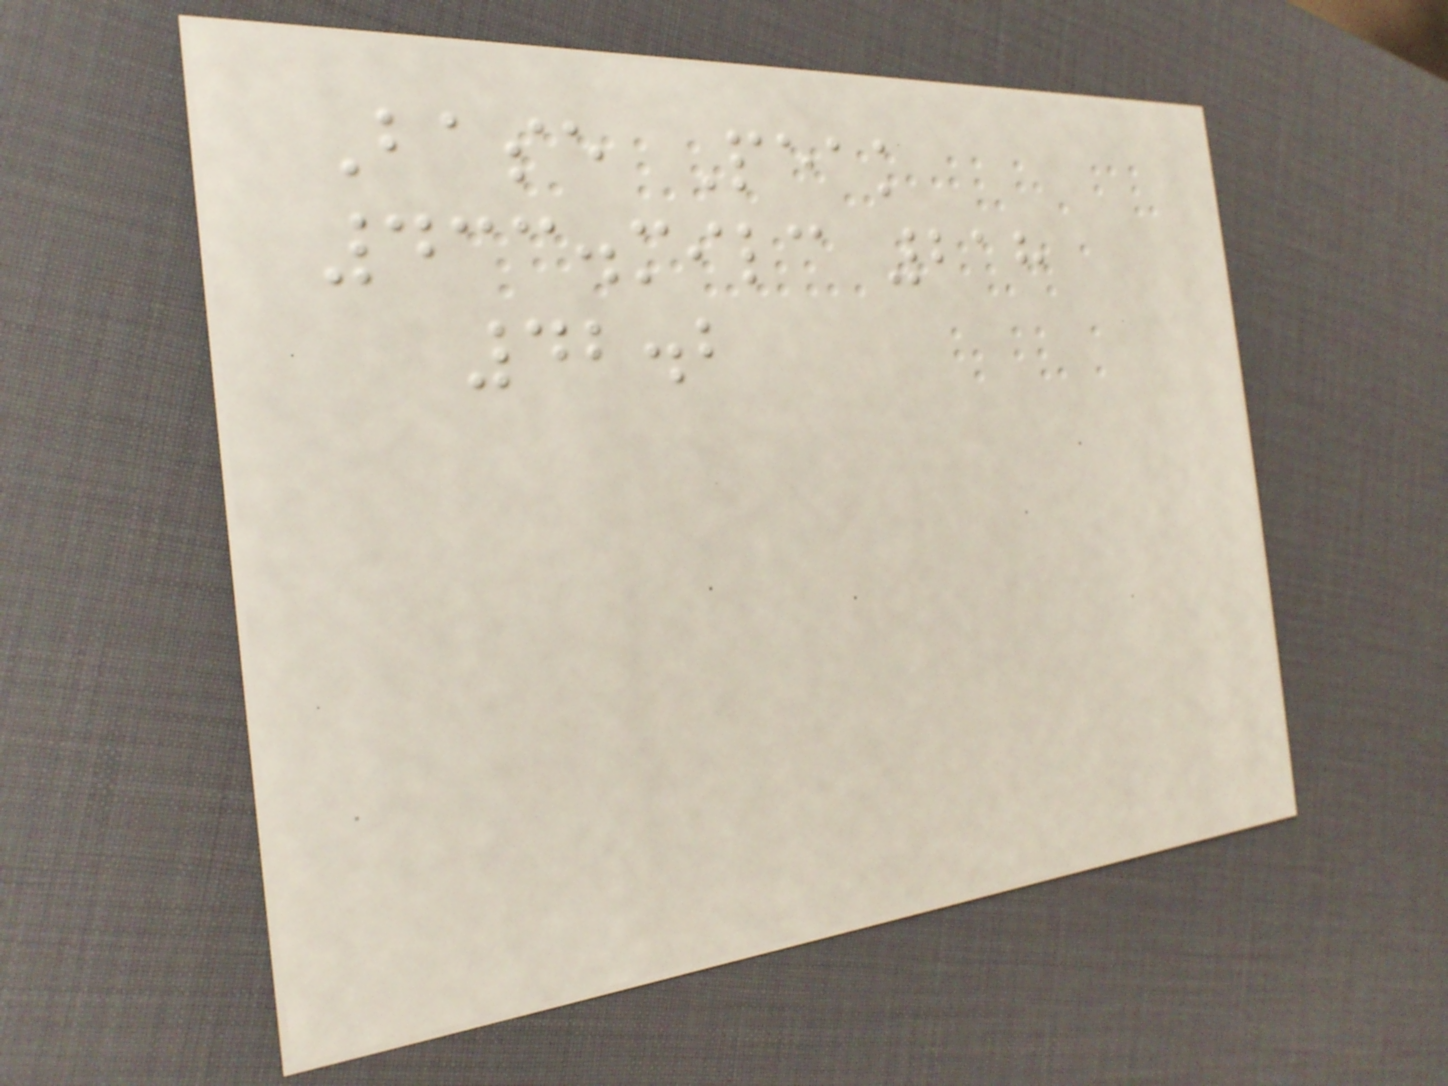Base Peak
433.milc 218
42.2
